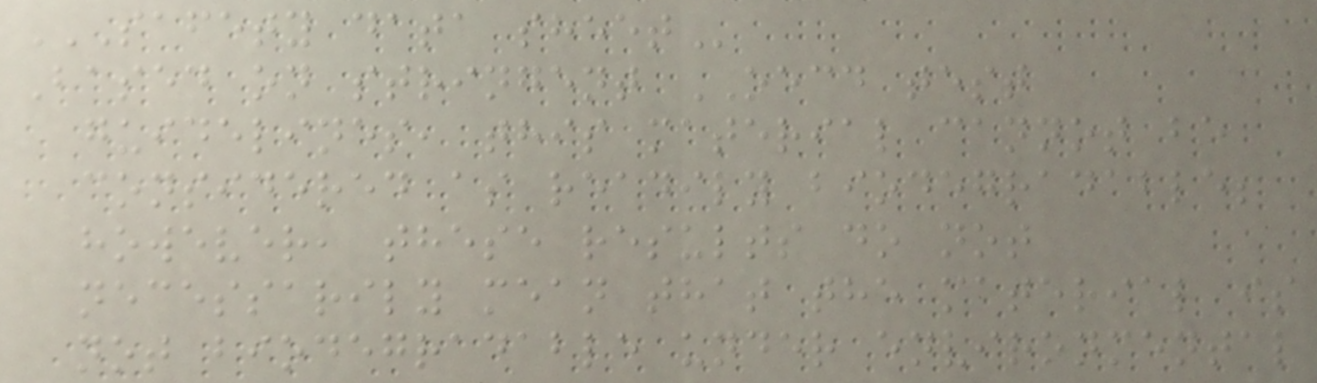SAFETY DATA SHEET
Based on stringent OECD test
guidelines, this material cannot be
considered as readily biodegradable;
however, these results do not
necessarily mean that the material is
not biodegradable under environmental
